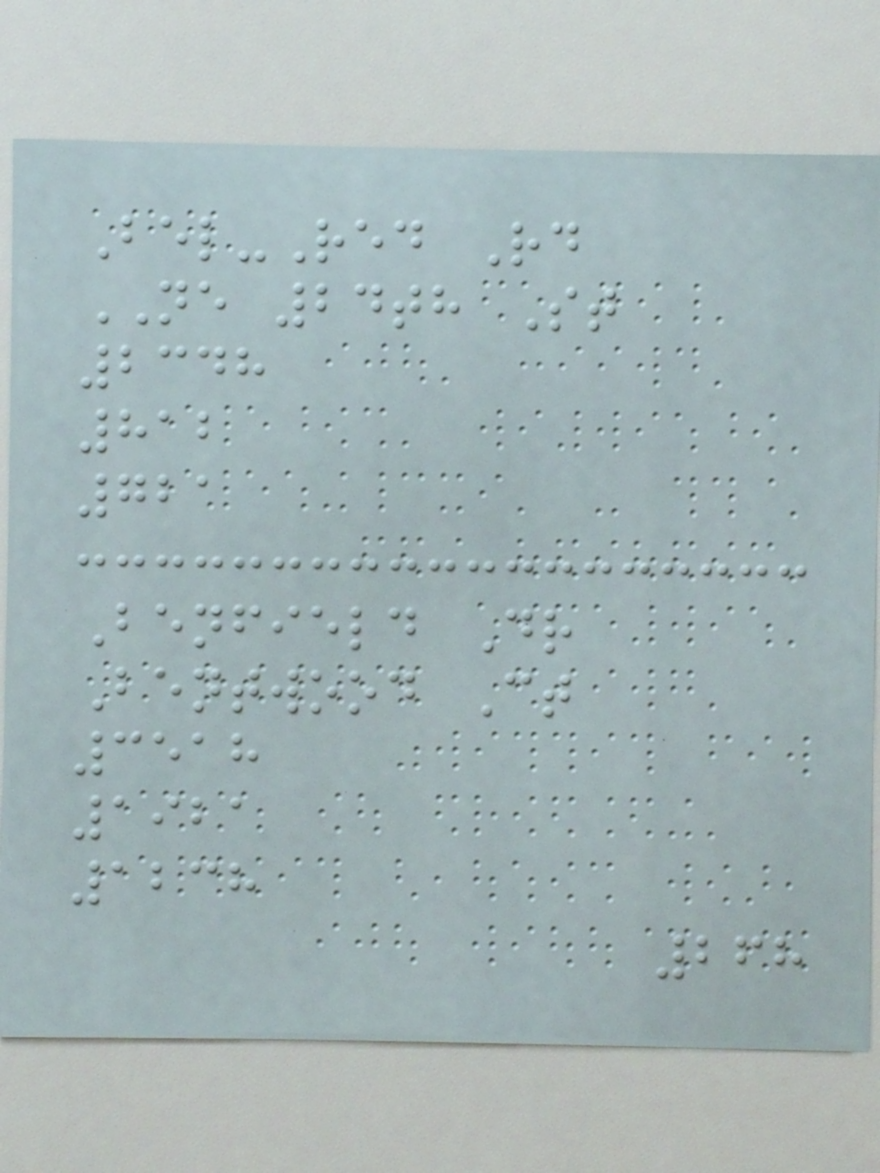Bel-Red Rd
NE 24th St
2348
812
721
Benfield Dr
Bentwood Ct
3518
1921
1238
268
